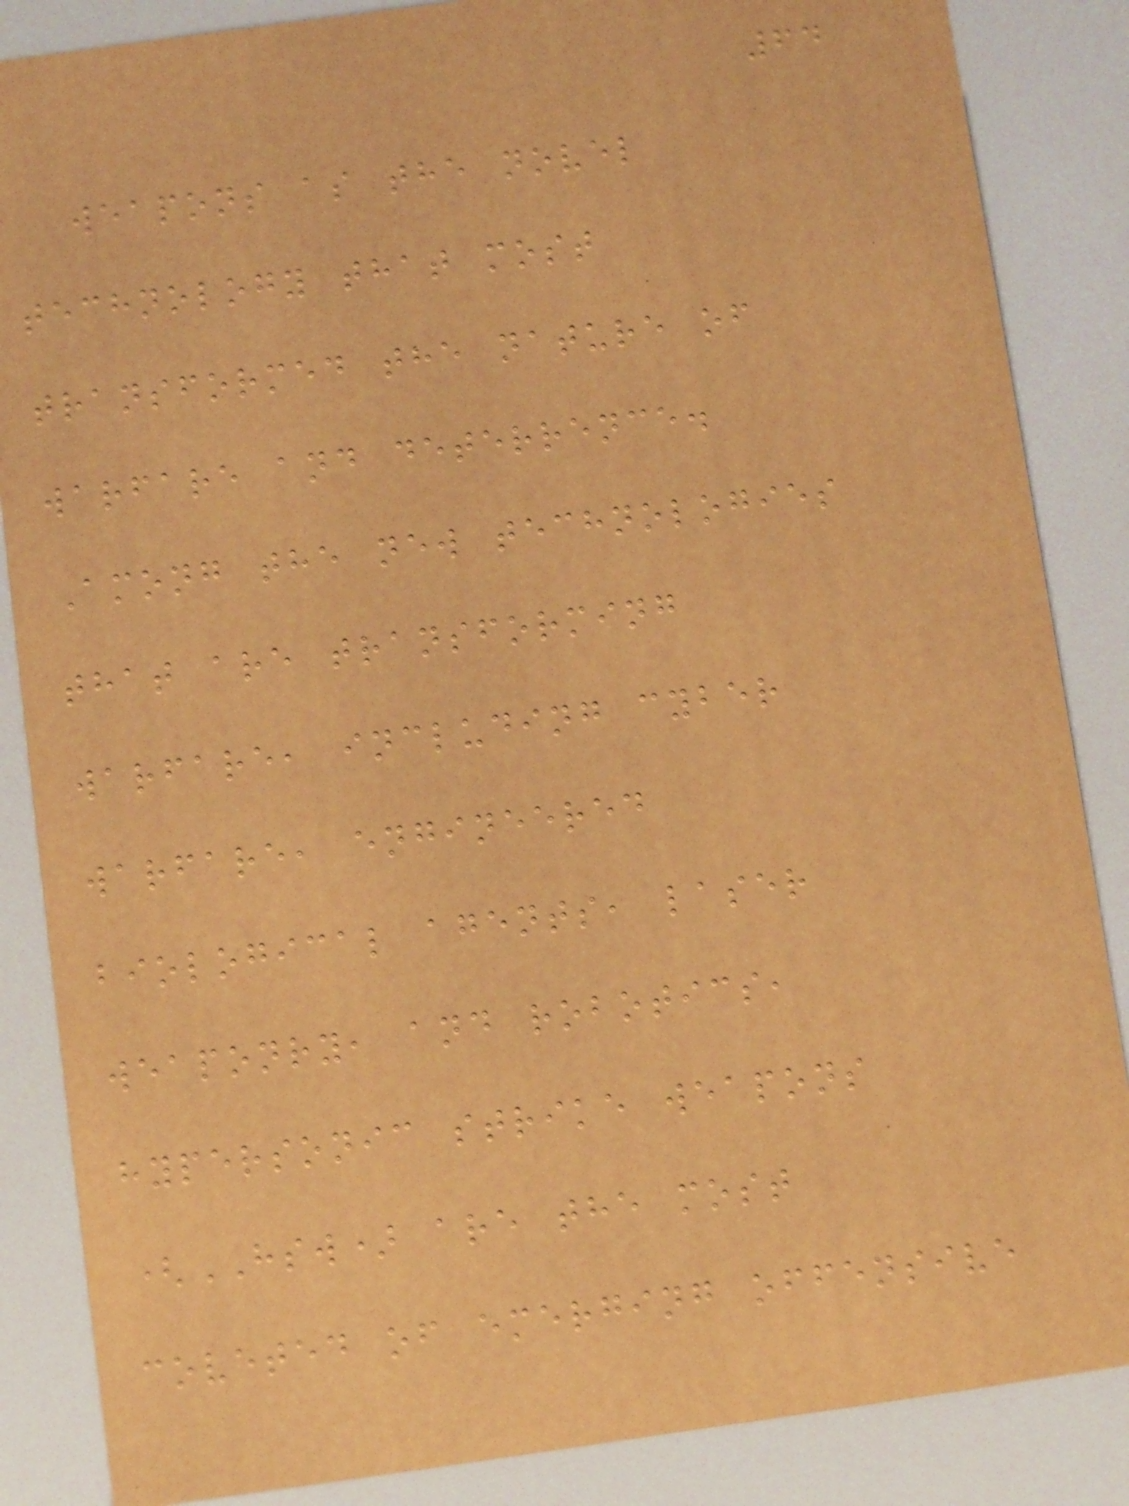64
weapons as the novel
technology that most
transformed the nature of
warfare and deterrence.
Among the new technologies
that are transforming
warfare, including cyber
warfare, engineered
biological agents, laser
weaponry, and robotics,
hypersonic strike weapons
(HSW) are the most
coveted of emerging offensive
